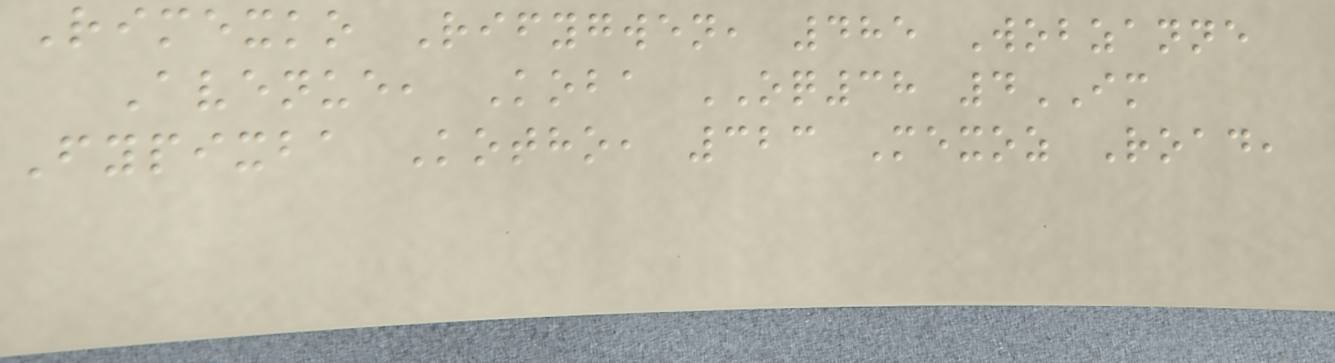Rimexko Rifygwen, 485 Wobzanne
Avenue, Koba OQ38 4IM
Fypixba Kotho, 323 Mexoz Road,
